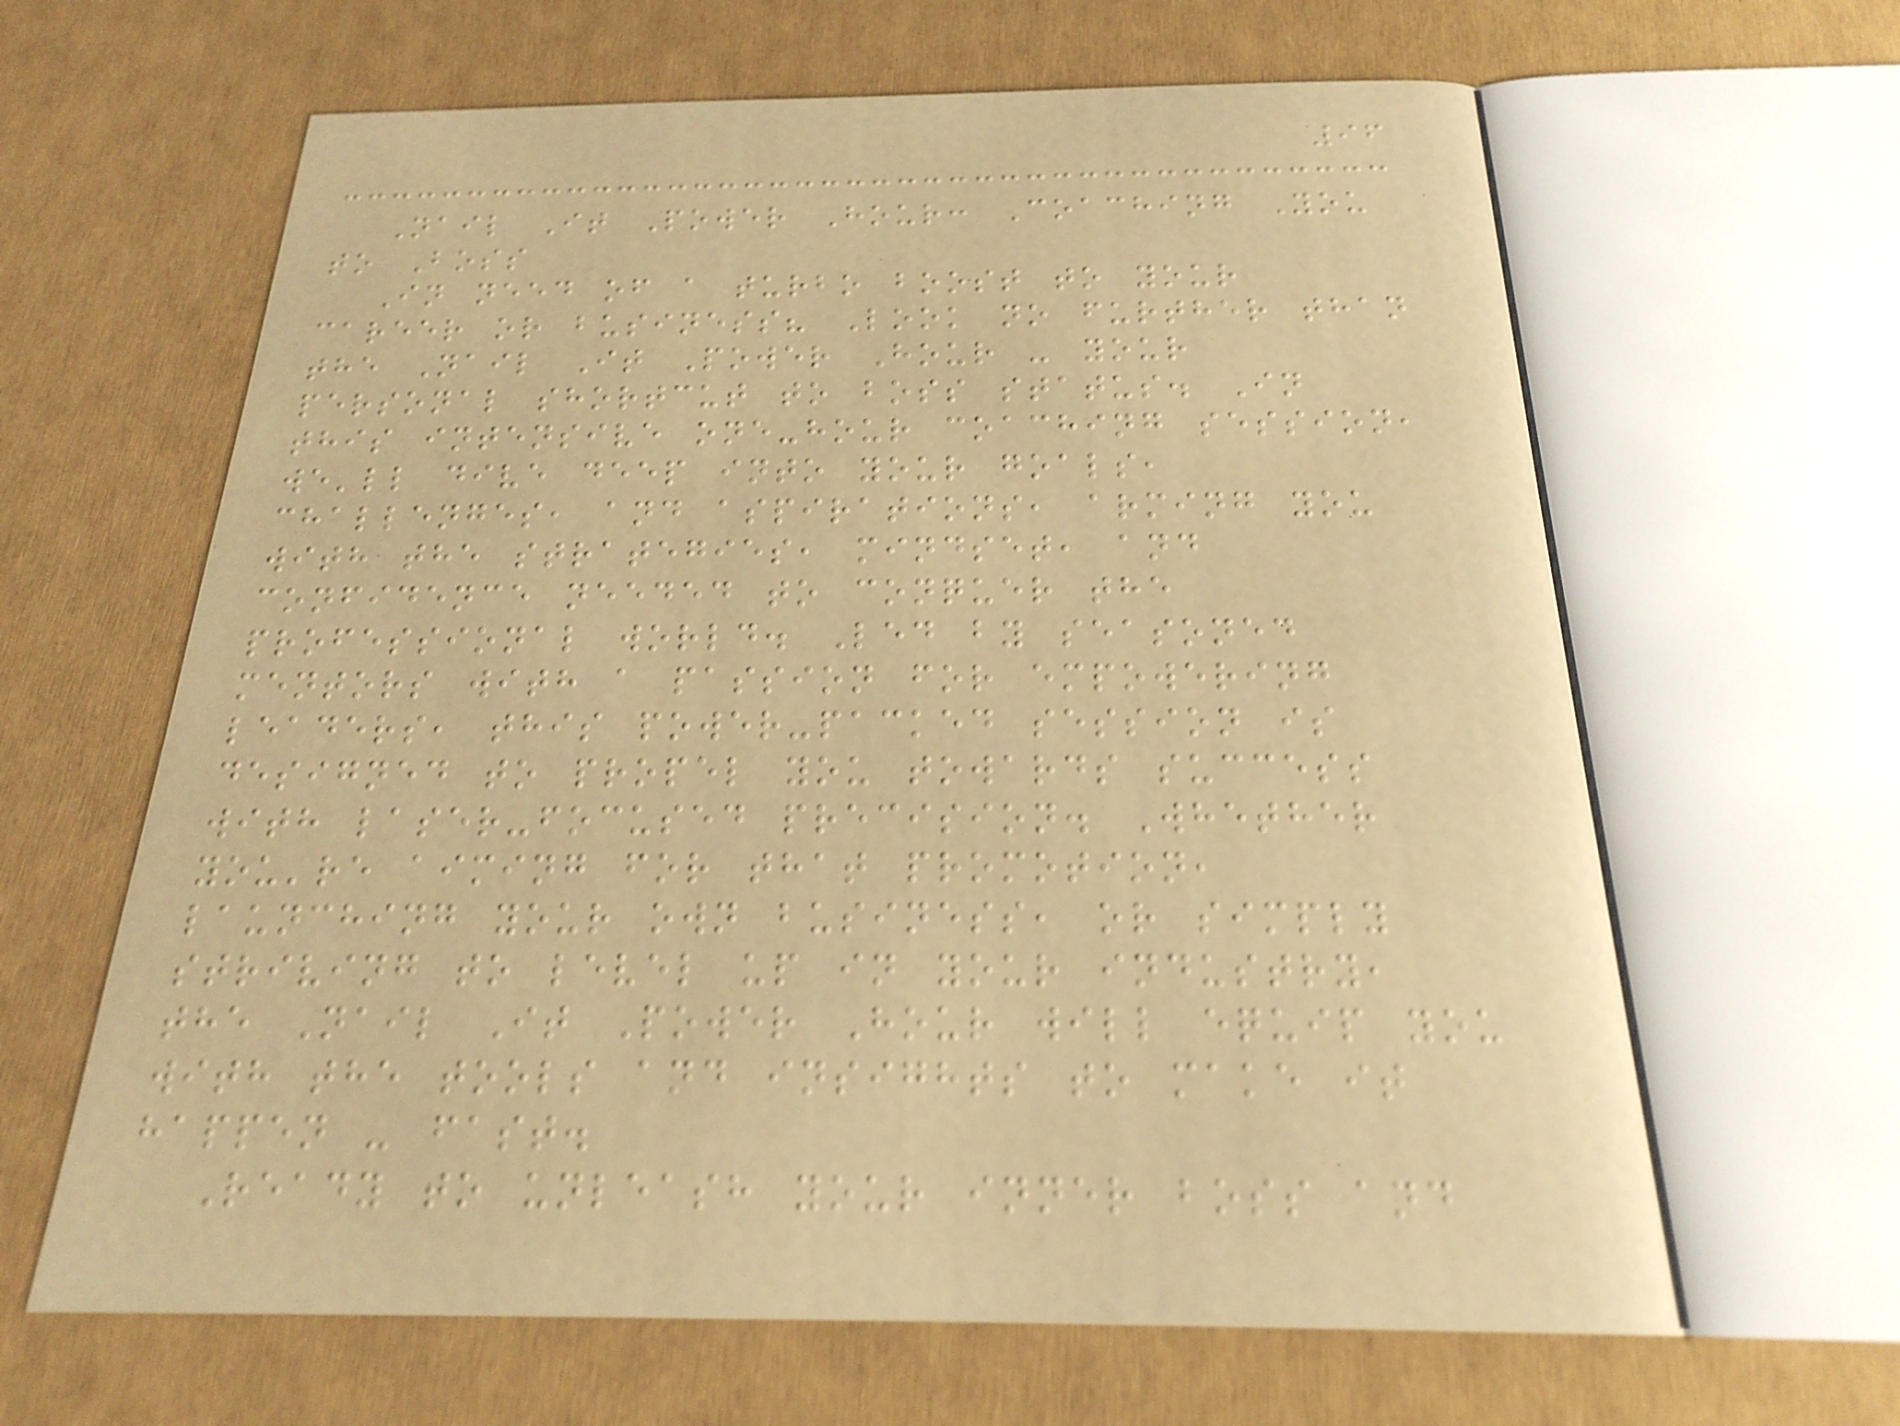96
Nail It Power Hour: Coaching You
to Boss
In need of a turbo boost to your
career or business? Look no further than
the Nail It Power Hour - your
personal shortcut to boss status. In
this intensive one-hour coaching session,
we'll dive deep into your goals,
challenges, and aspirations, arming you
with the strategies, mindset, and
confidence needed to conquer the
professional world. Led by seasoned
mentors with a passion for empowering
leaders, this power-packed session is
designed to propel you towards success
with laser-focused precision. Whether
you're aiming for that promotion,
launching your own business, or simply
striving to level up in your industry,
the Nail It Power Hour will equip you
with the tools and insights to make it
happen - fast.
Ready to unleash your inner boss and
